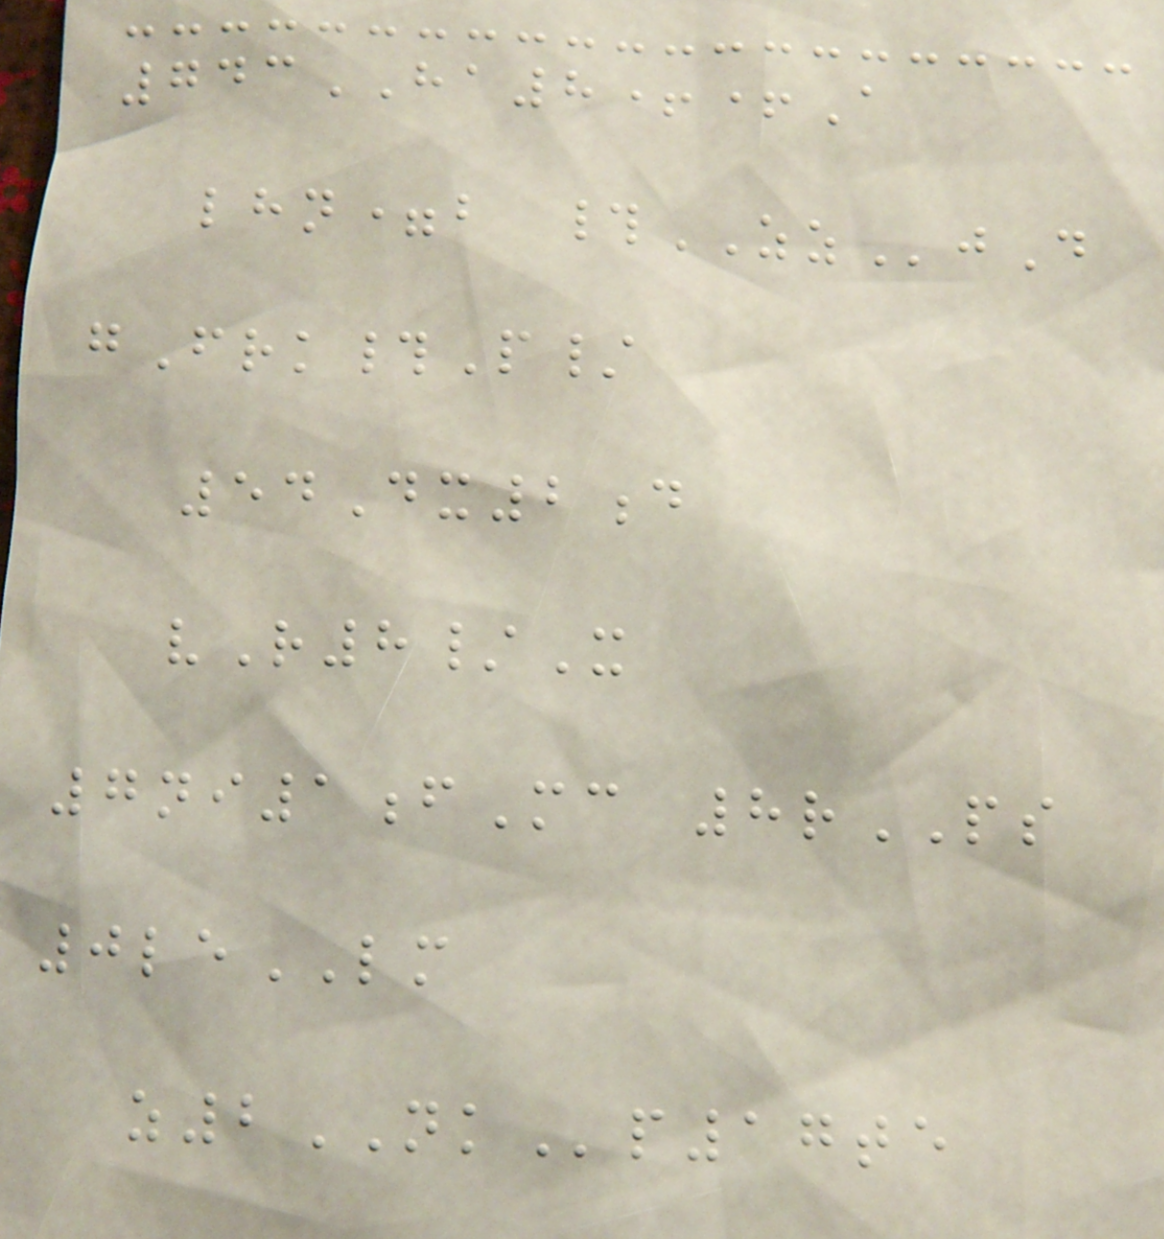743HA8++A
lhn=b #ZZjD
gFrk#P/
54Dx2d
vR8/X
7ni1fMc 8rPS
0leLM
z2NKp17te
